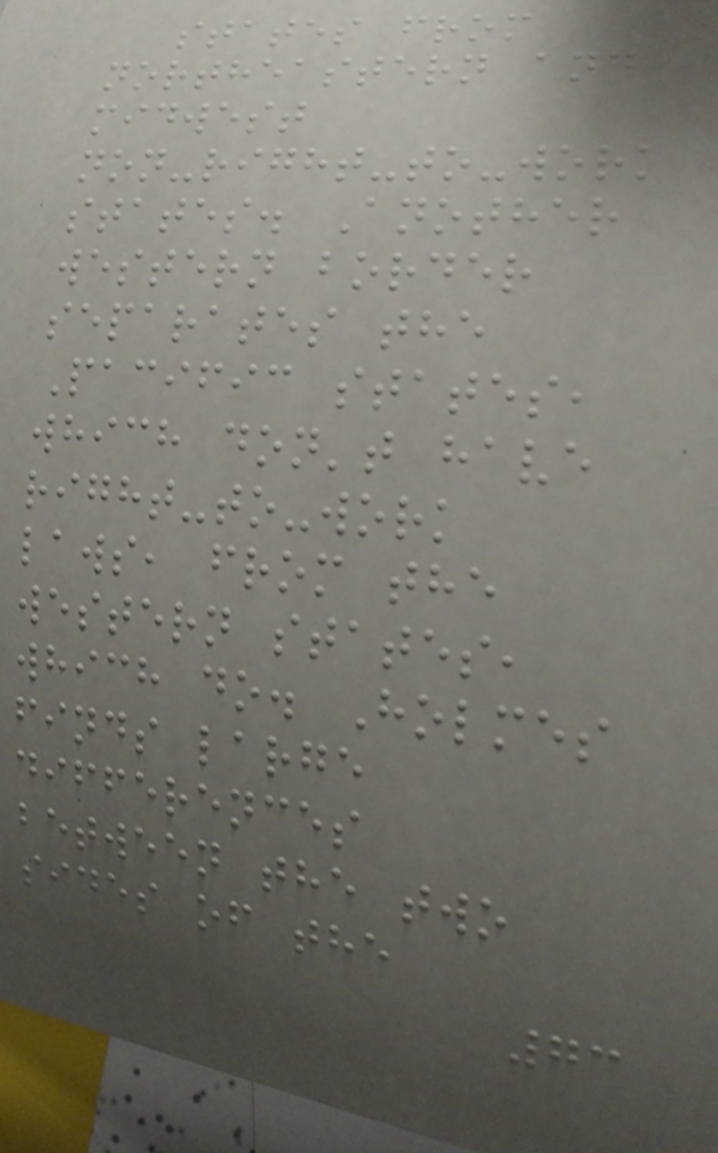states from
northeastern and
midwest
non-right-to-work
states. Another
western border
separates the
Pacific states,
which don't have
right-to-work
laws, from the
western states,
which do. Holmes
finds large
differences
between the two
sides of the
73
